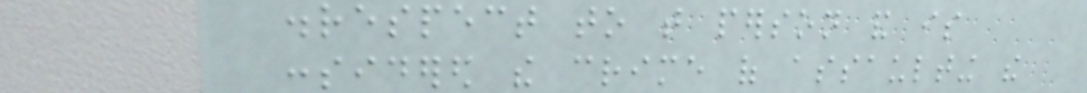disrespect to that person and is
considered the crime of assaulting the
